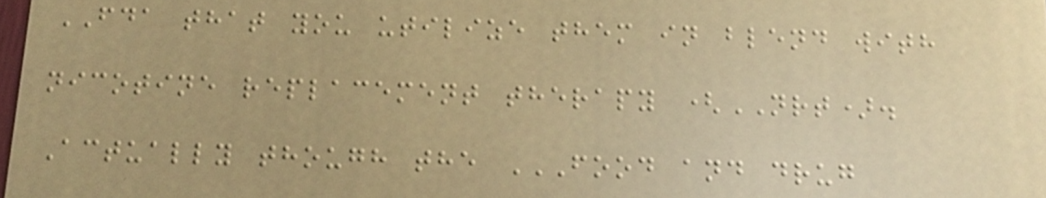FDA that you utilize them in blend with
nicotine replacement therapy (NRT).
Actually though the FOOD AND DRUG
